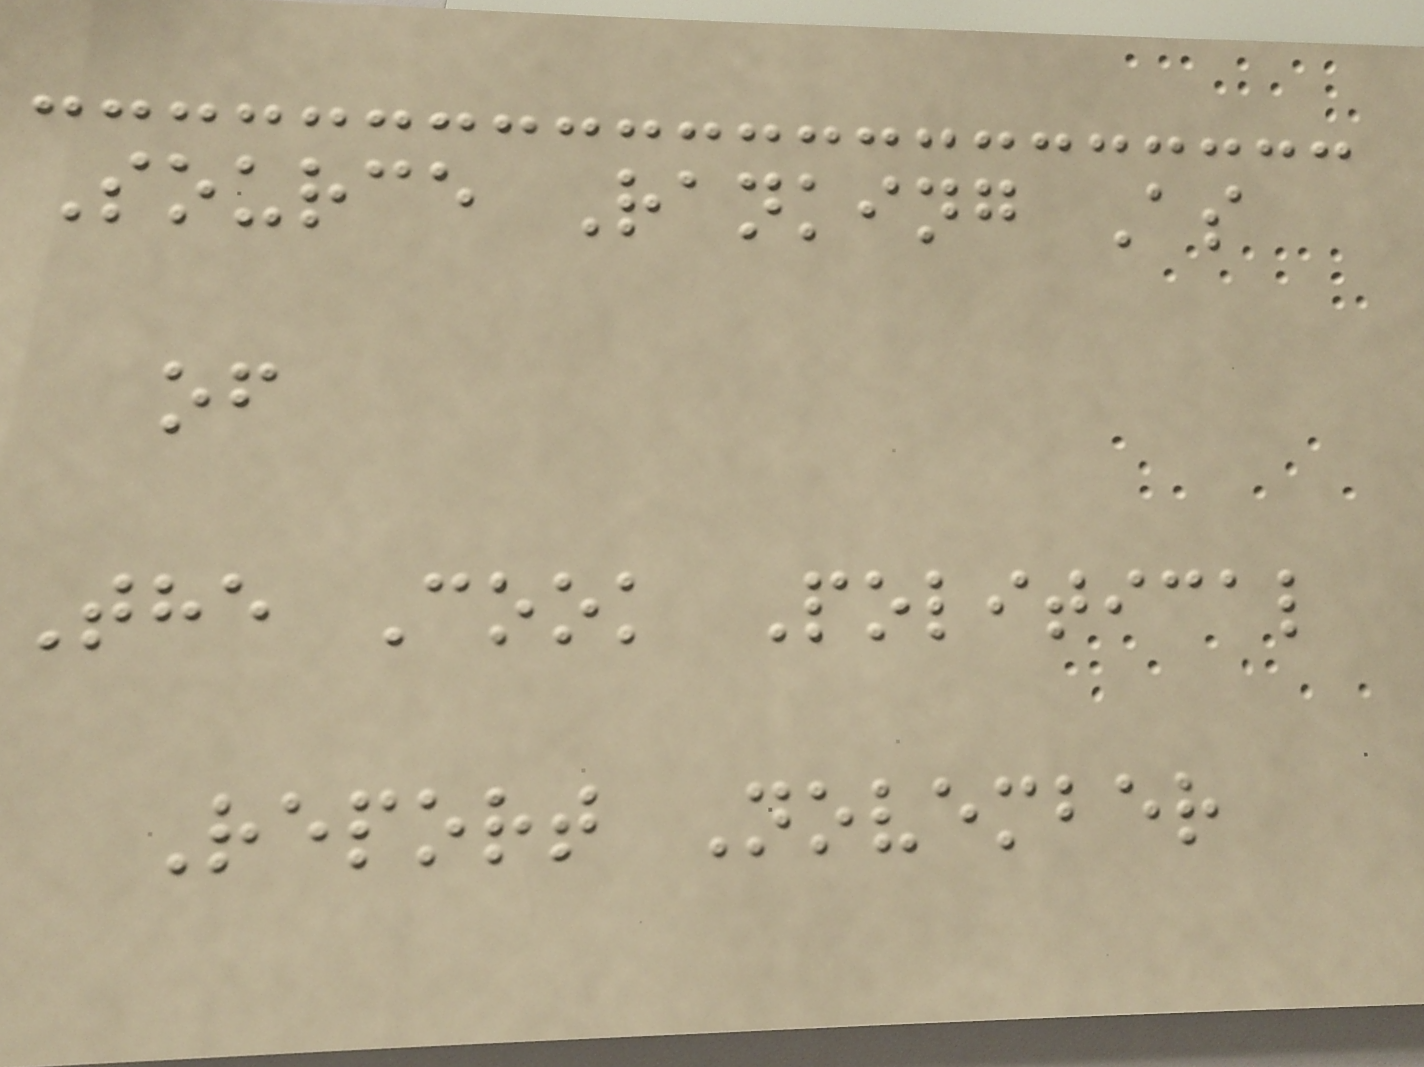Source Ranking As
of
The Cook Political
Report November
